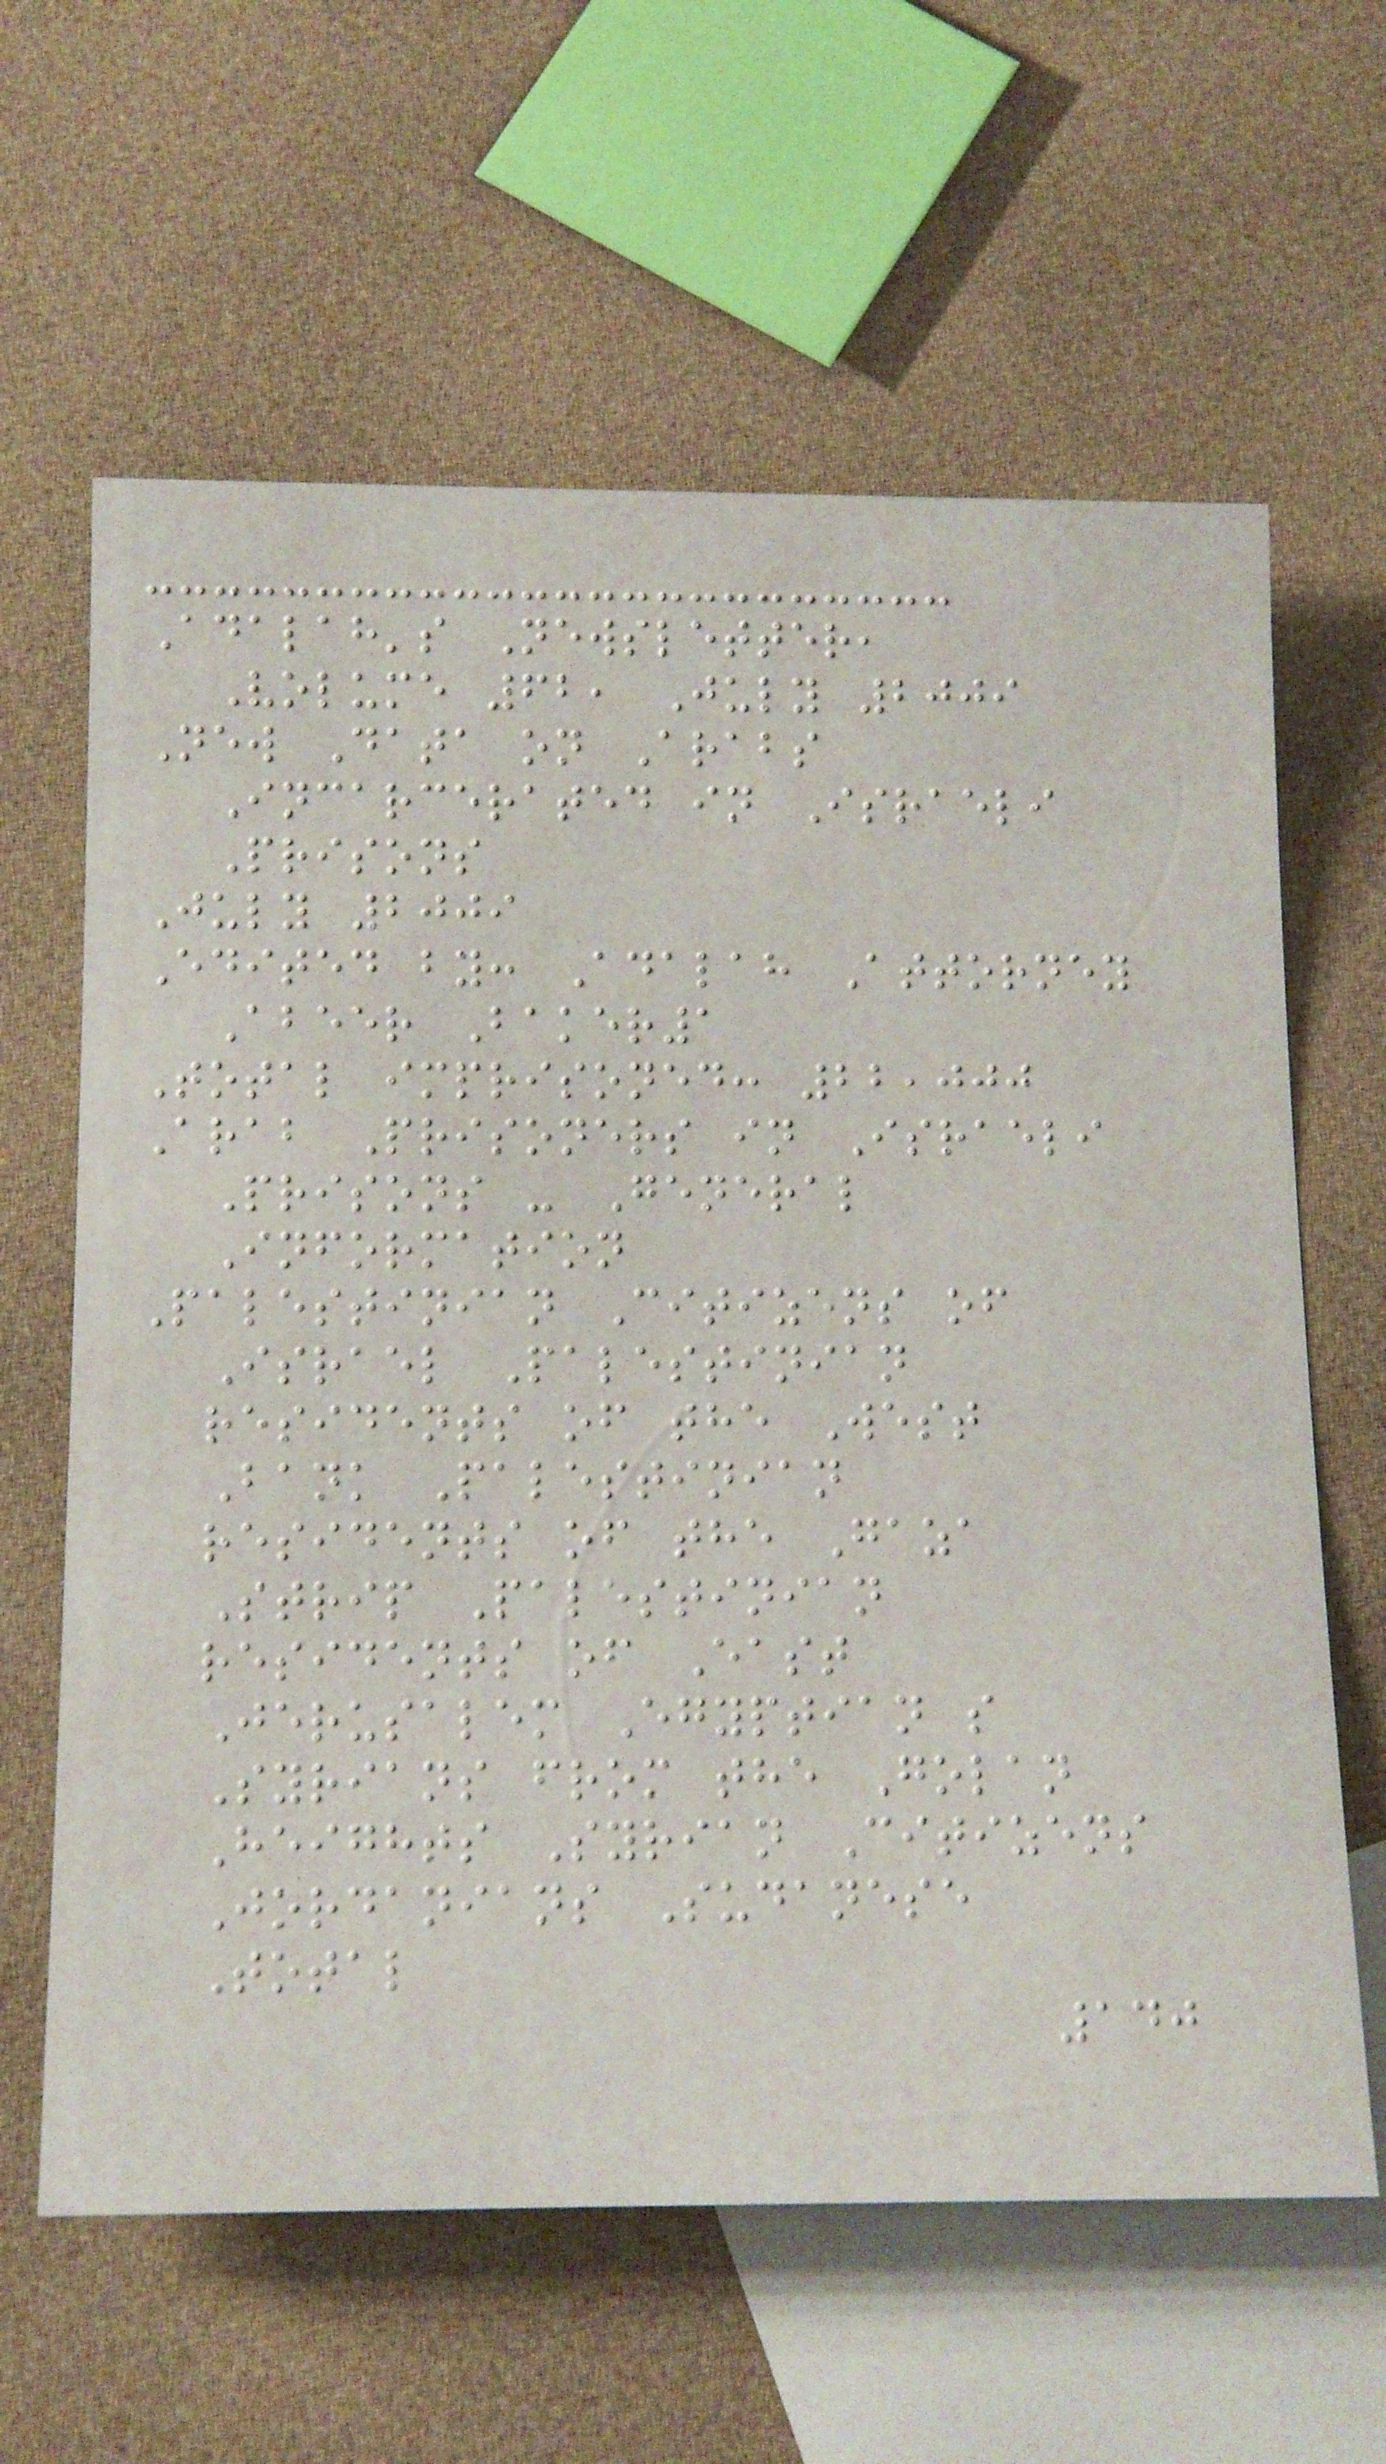Adalah's Newsletter,
Volume 62, July 2009
New Data on Arabs
Incarcerated in Israeli
Prisons
July 2009
Edited by: Adalah Attorney
Abeer Baker1
Total imprisoned: 22,000
Arab Prisoners in Israeli
Prisons - General
Information
Palestinian Citizens of
Israel Palestinian
residents of the West
Bank Palestinian
residents of the Gaza
Strip Palestinian
residents of East
Jerusalem Egyptian s
Syrians from the Golan
Heights Syrian Citizens
Jordanians Sudanese
Total
140
